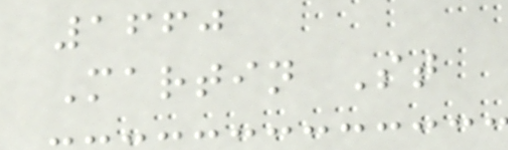1660
Martin St
